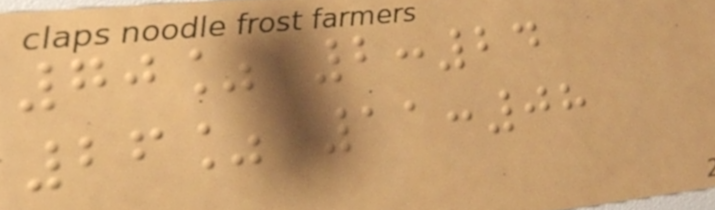70% 2:24
26% 11:08
